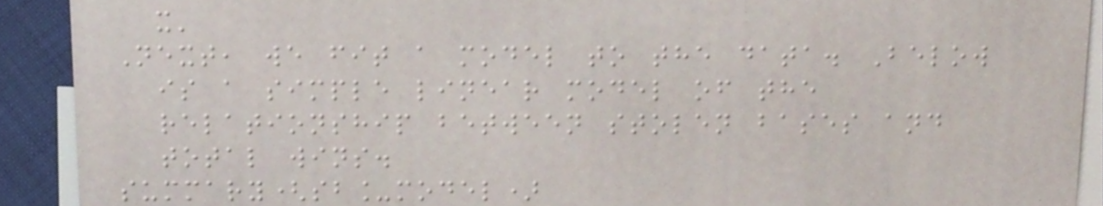x'
Next, we fit a model to the data. Below
is a simple linear model of the
relationship between stolen bases and
total wins.
summary(sb_model)
